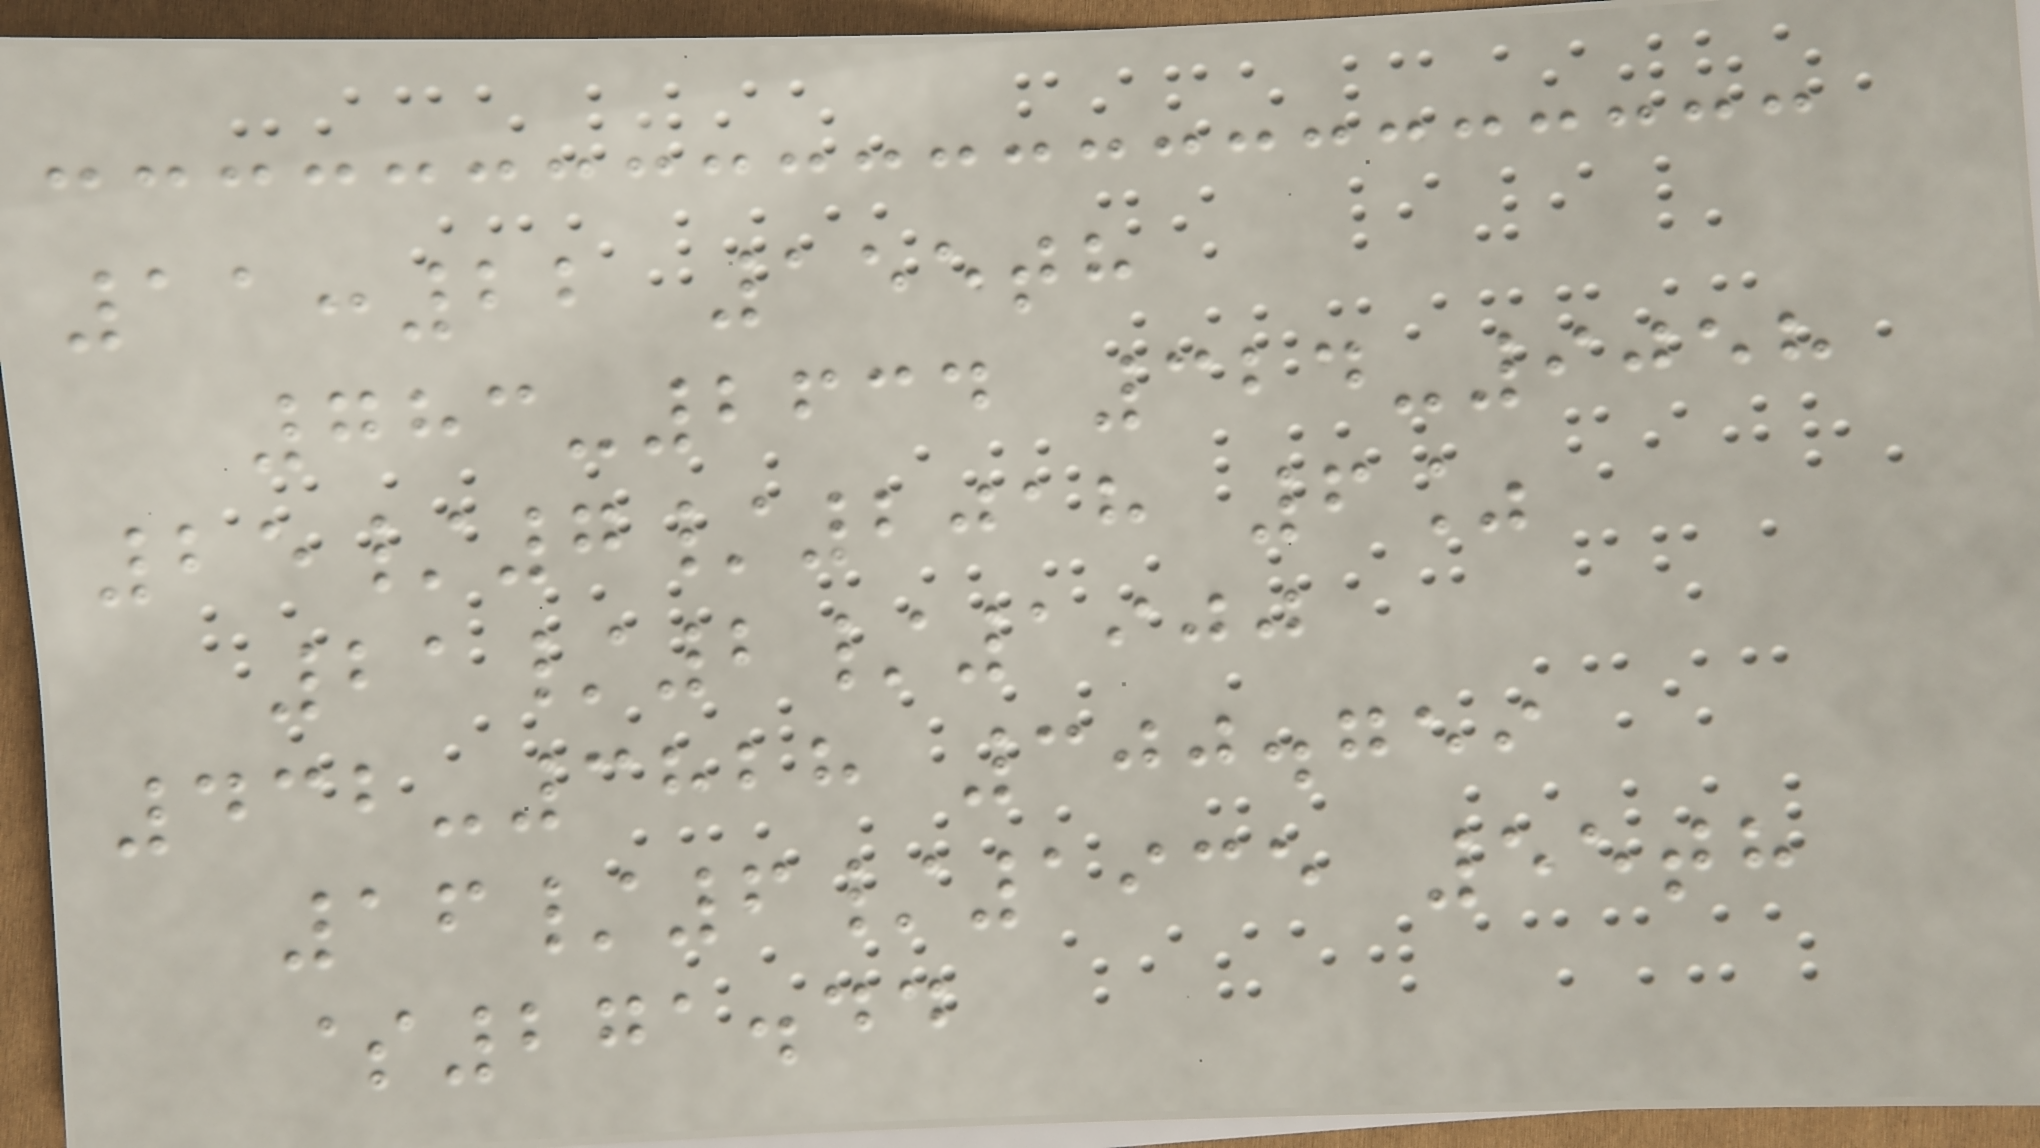11:22 155th
783-2634 324-9058
25/7/2018 6%
21/2/1900
432-3828 300.759
16/6/1935 55th
$271.44
